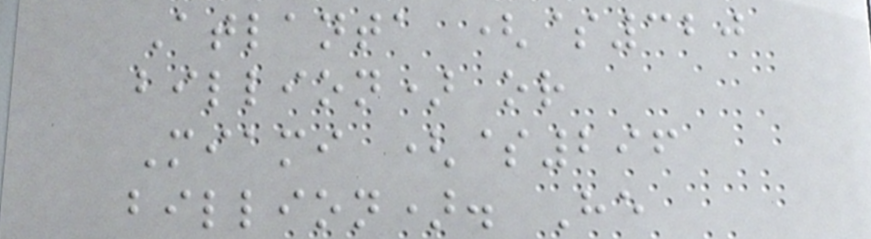Atlanta ($320
billion) or
Miami ($296
billion). He
